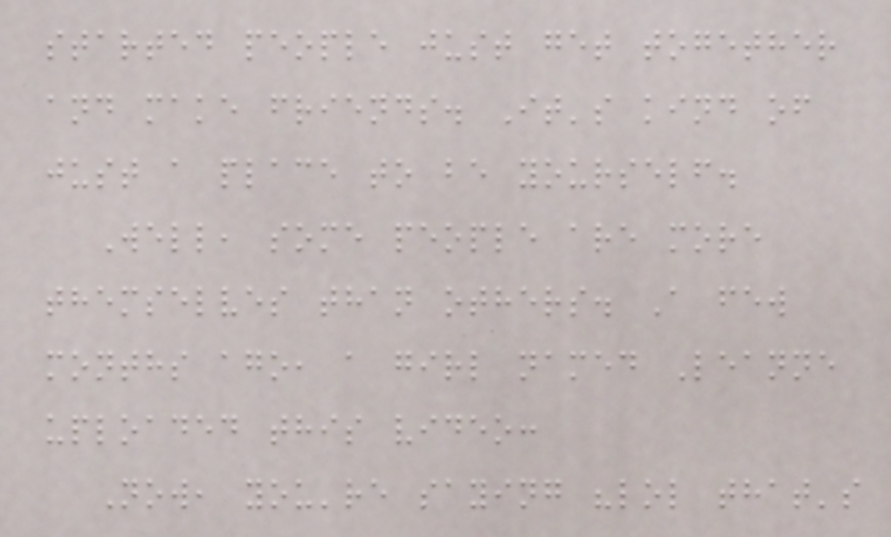started people just get together
and make friends. It's kind of
just a place to be yourself.
Well, some people are more
themselves than others. A few
months ago, a girl named Leanne
uploaded this video:
Now, you're saying "lol that's
